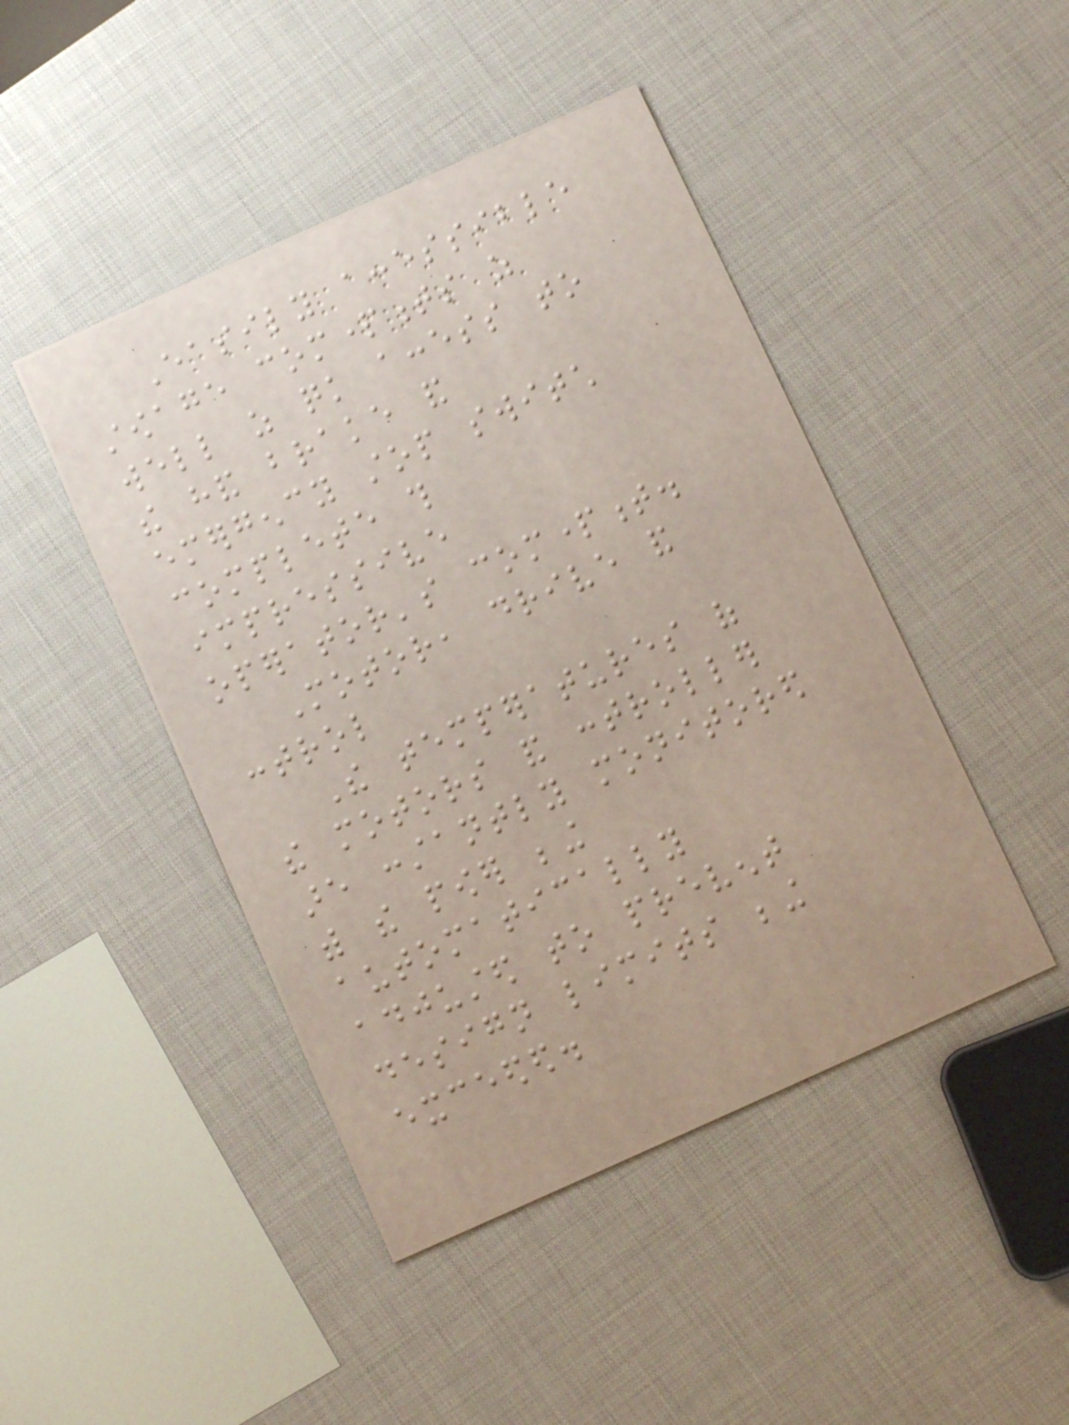Easily accessible
stowage compartments as
well as quick access to
the hand brake and
emergency stop switch
complete this
impressive
operator's compartment.
Motor, drive and
control
The temperatures of
the motors and controller
are constantly monitored
with the power being
automatically
adjusted to prevent
design limits being
exceeded.
